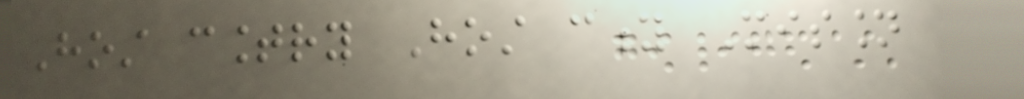Host country Host city Mission
